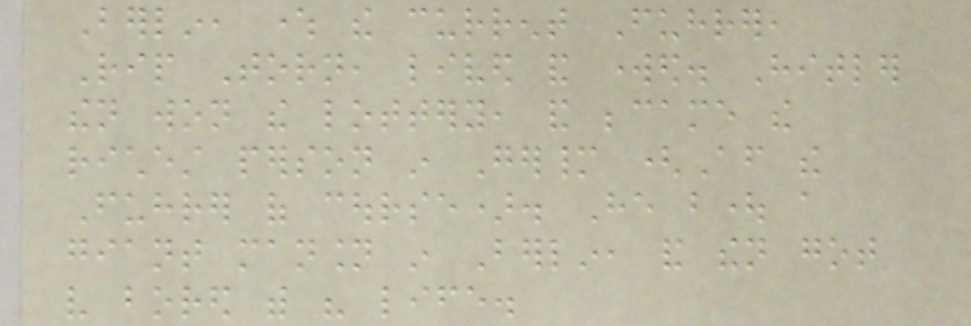Berlin, where the current Fuhrer,
Rip Torn, lived and worked. Hitler
then won the lottery, and became the
richest person in Germany (After the
Fuhrer of course). He bought a
giant mansion in Berlin, and then got
very bored with his life.
